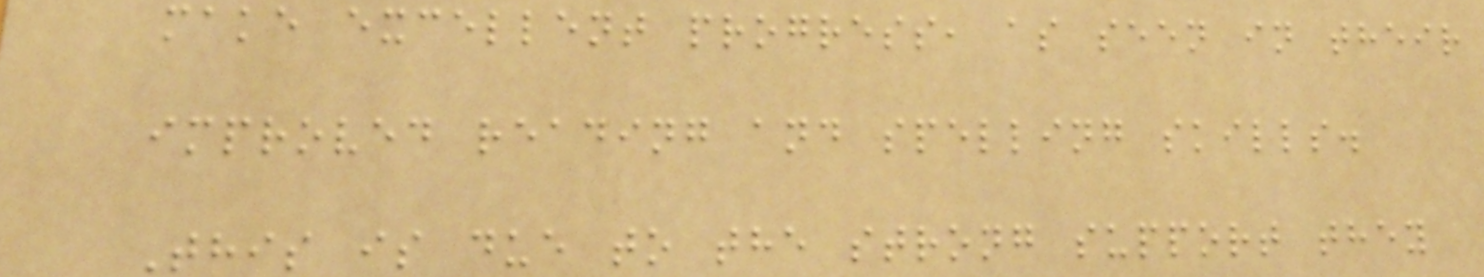make excellent progress, as seen in their
improved reading and spelling skills.
This is due to the strong support they
